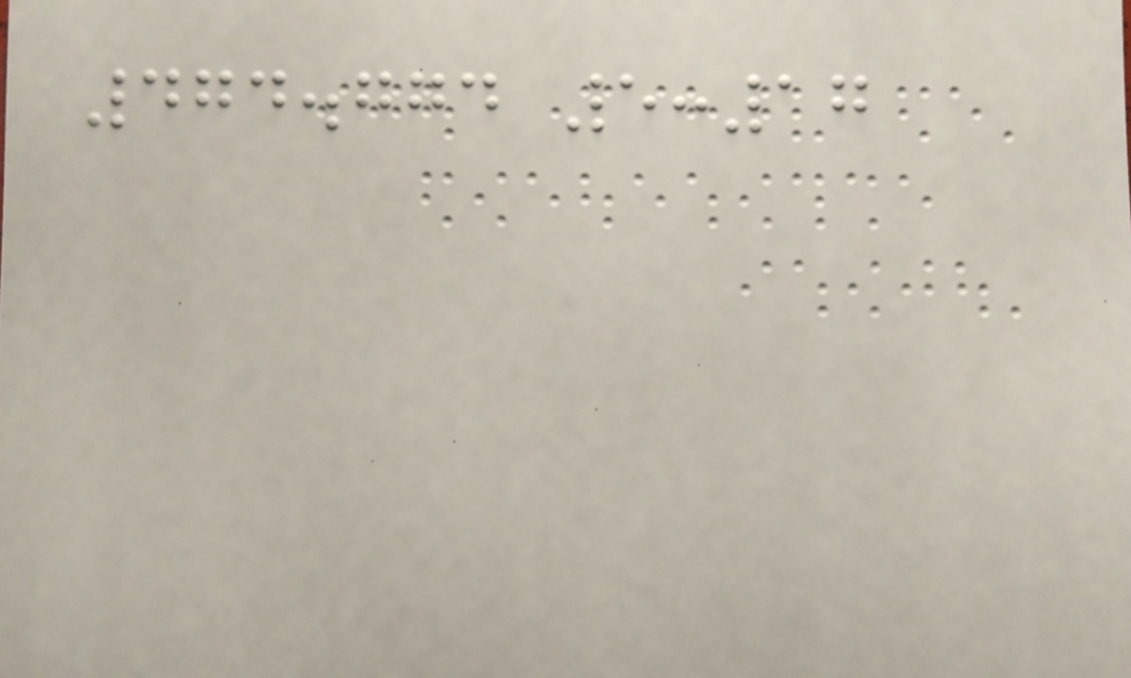474.774 5:17
